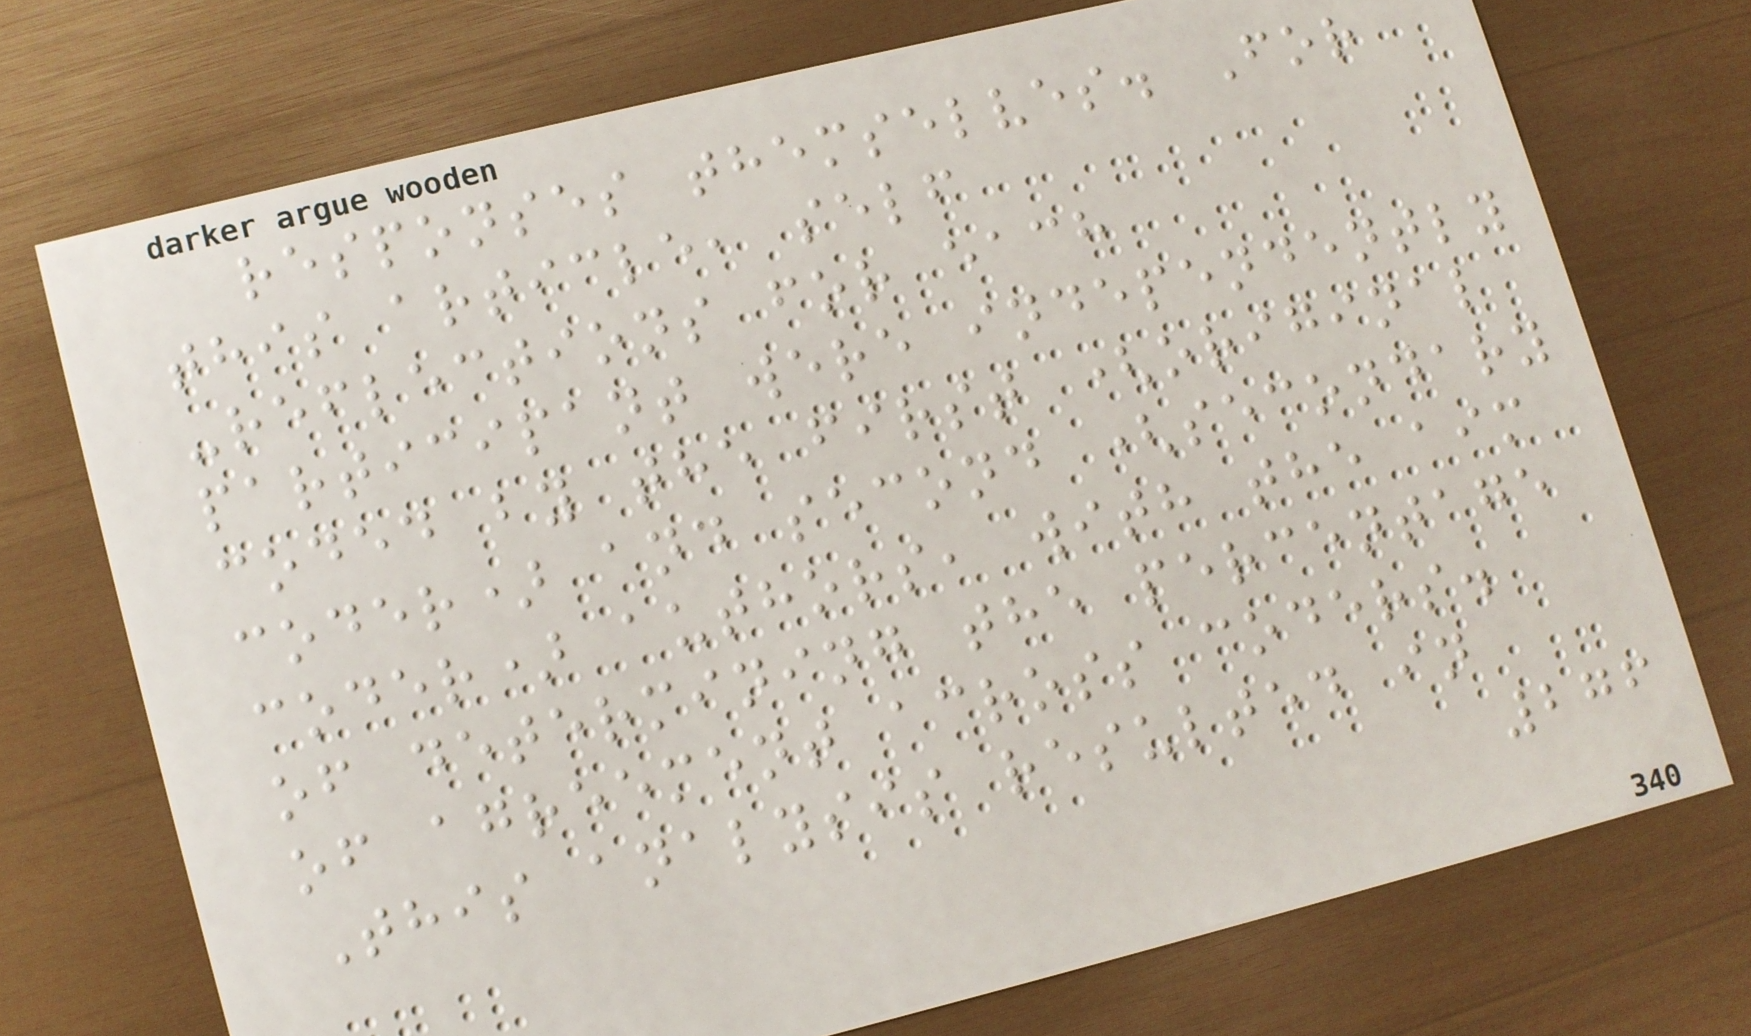responses themselves. For
this article, self
-reflections for each
participant were independently
coded by the first (original
coder) and second (secondary
coder) authors, with the aim
of determining the percentage
of agreement across coders.
This analysis resulted in
276
